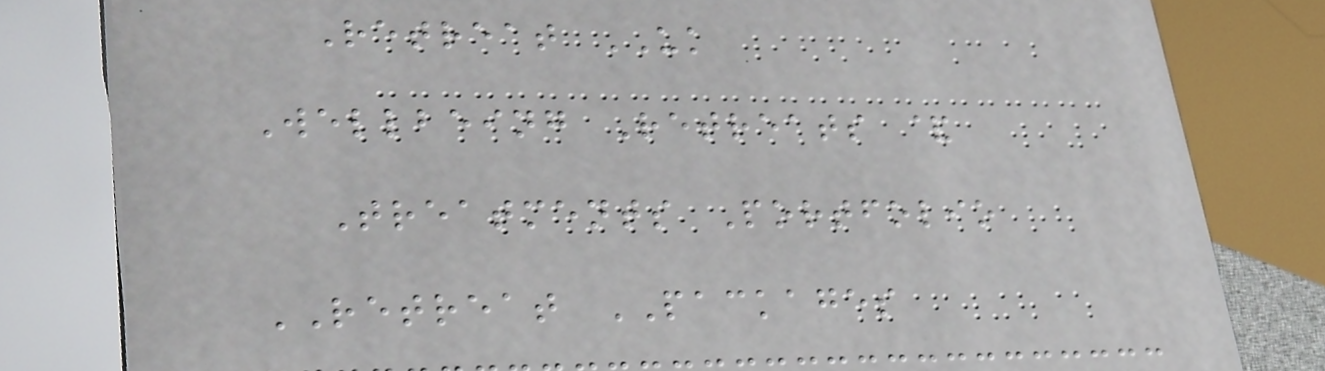Retreat UK
Wellbeing Retreats &
Treatments Portfolio
RETREAT PACKAGES
